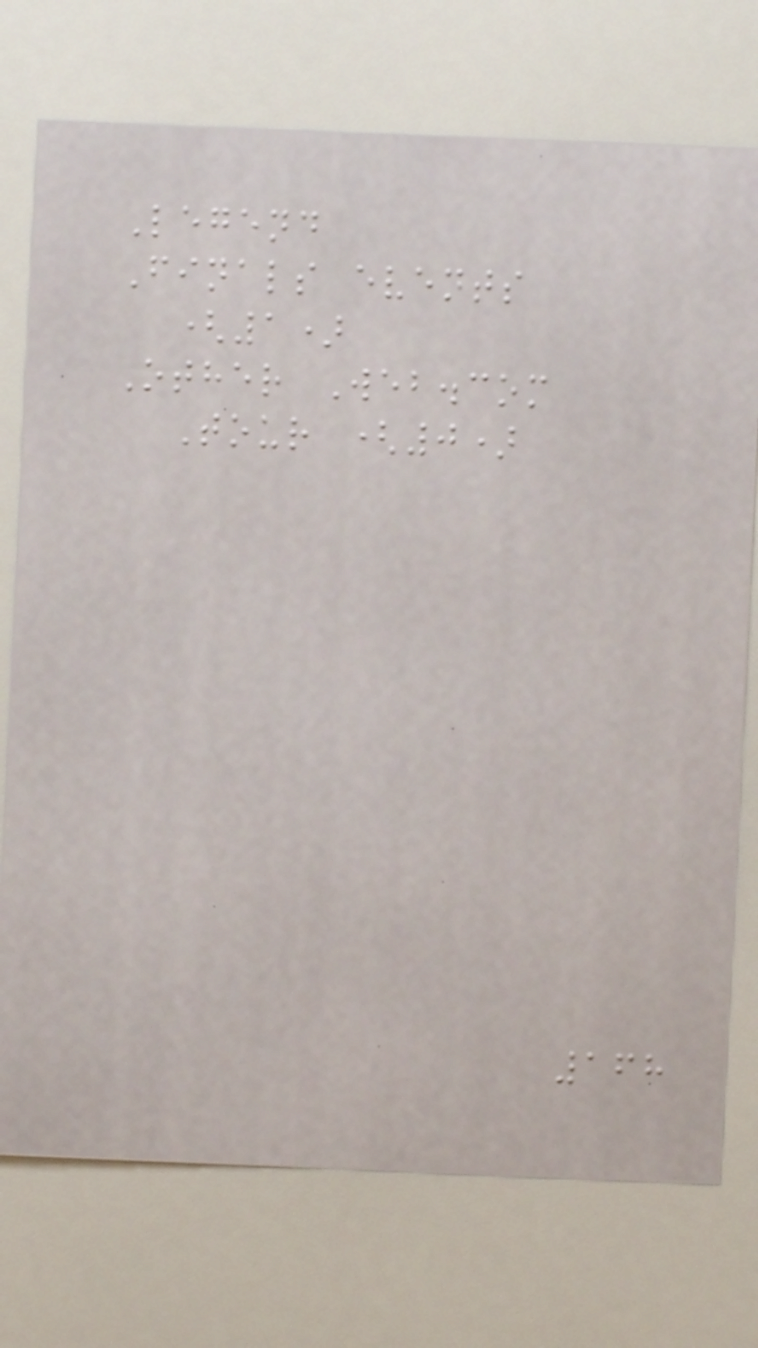Legend
Finals events
(1)
Other Web.com
Tour (0)
168
